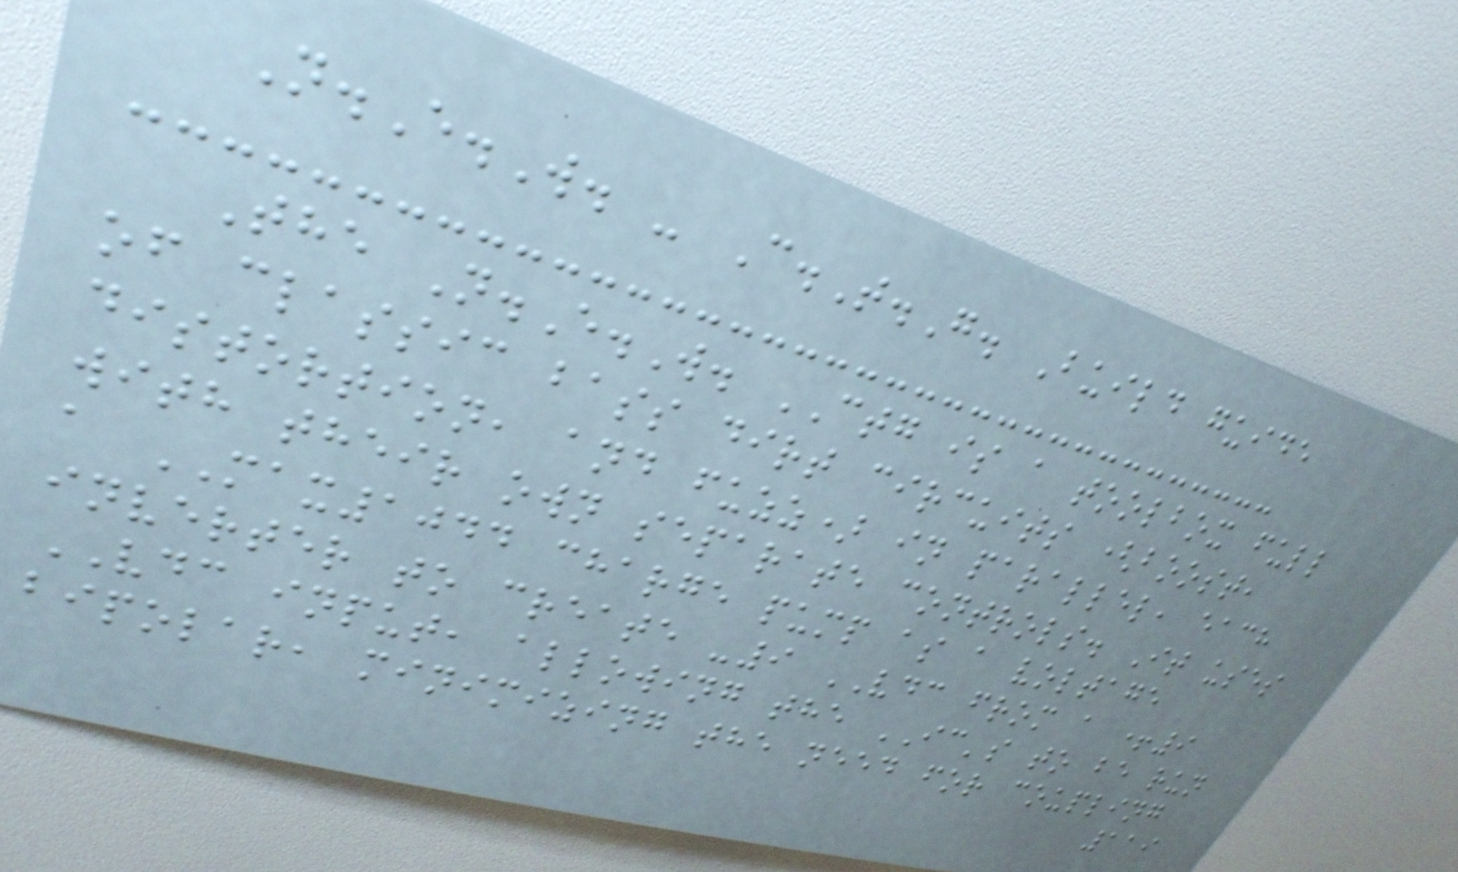N.E.W. - C.T.G. Build guide
The N.E.W. CTG is a toolbox full
of classic bass dirt circuits (boost,
distortion, and fuzz) in parallel, each
with their own separate controls. It uses
a MAX1044 charge pump as a voltage
inverter to create -9 VDC from a +9
VDC input, allowing the IC's to be run
bipolar, minimizing the need for coupling
119
